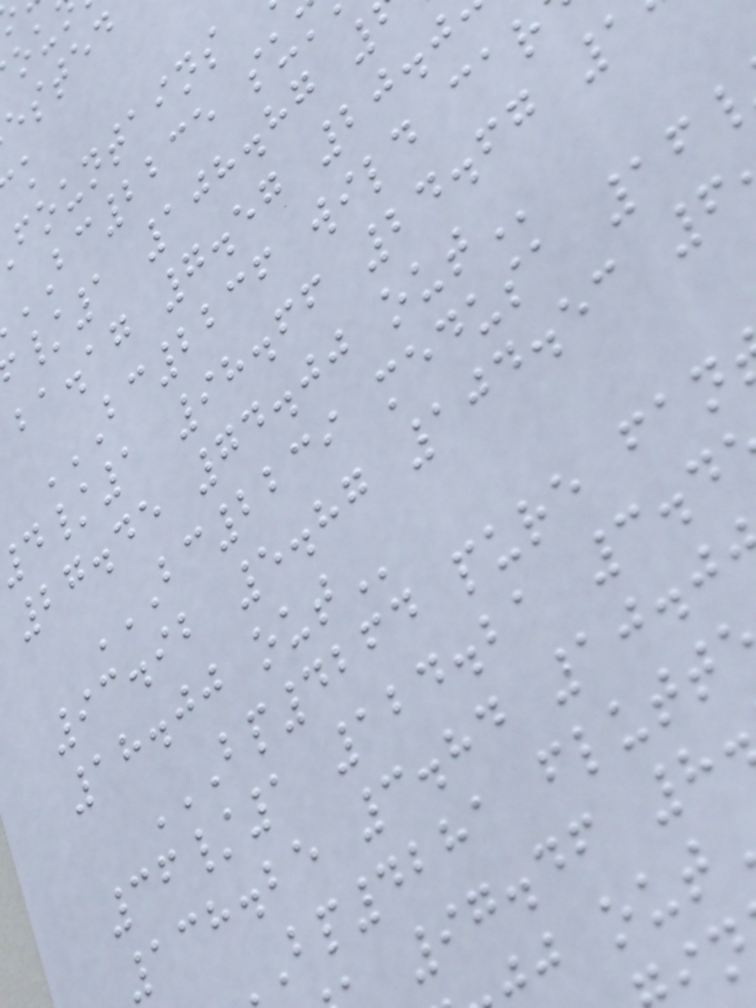fountains
BC2235
/1 108.87
ba.ag 7.57 20.0
/1 98.66 24.67 1
27.45 74.00
93.92 5.87 104.53 6
18.00
36/1 124.21 3.4
138.25 3.84 10.0
bp4281
97.46 8
